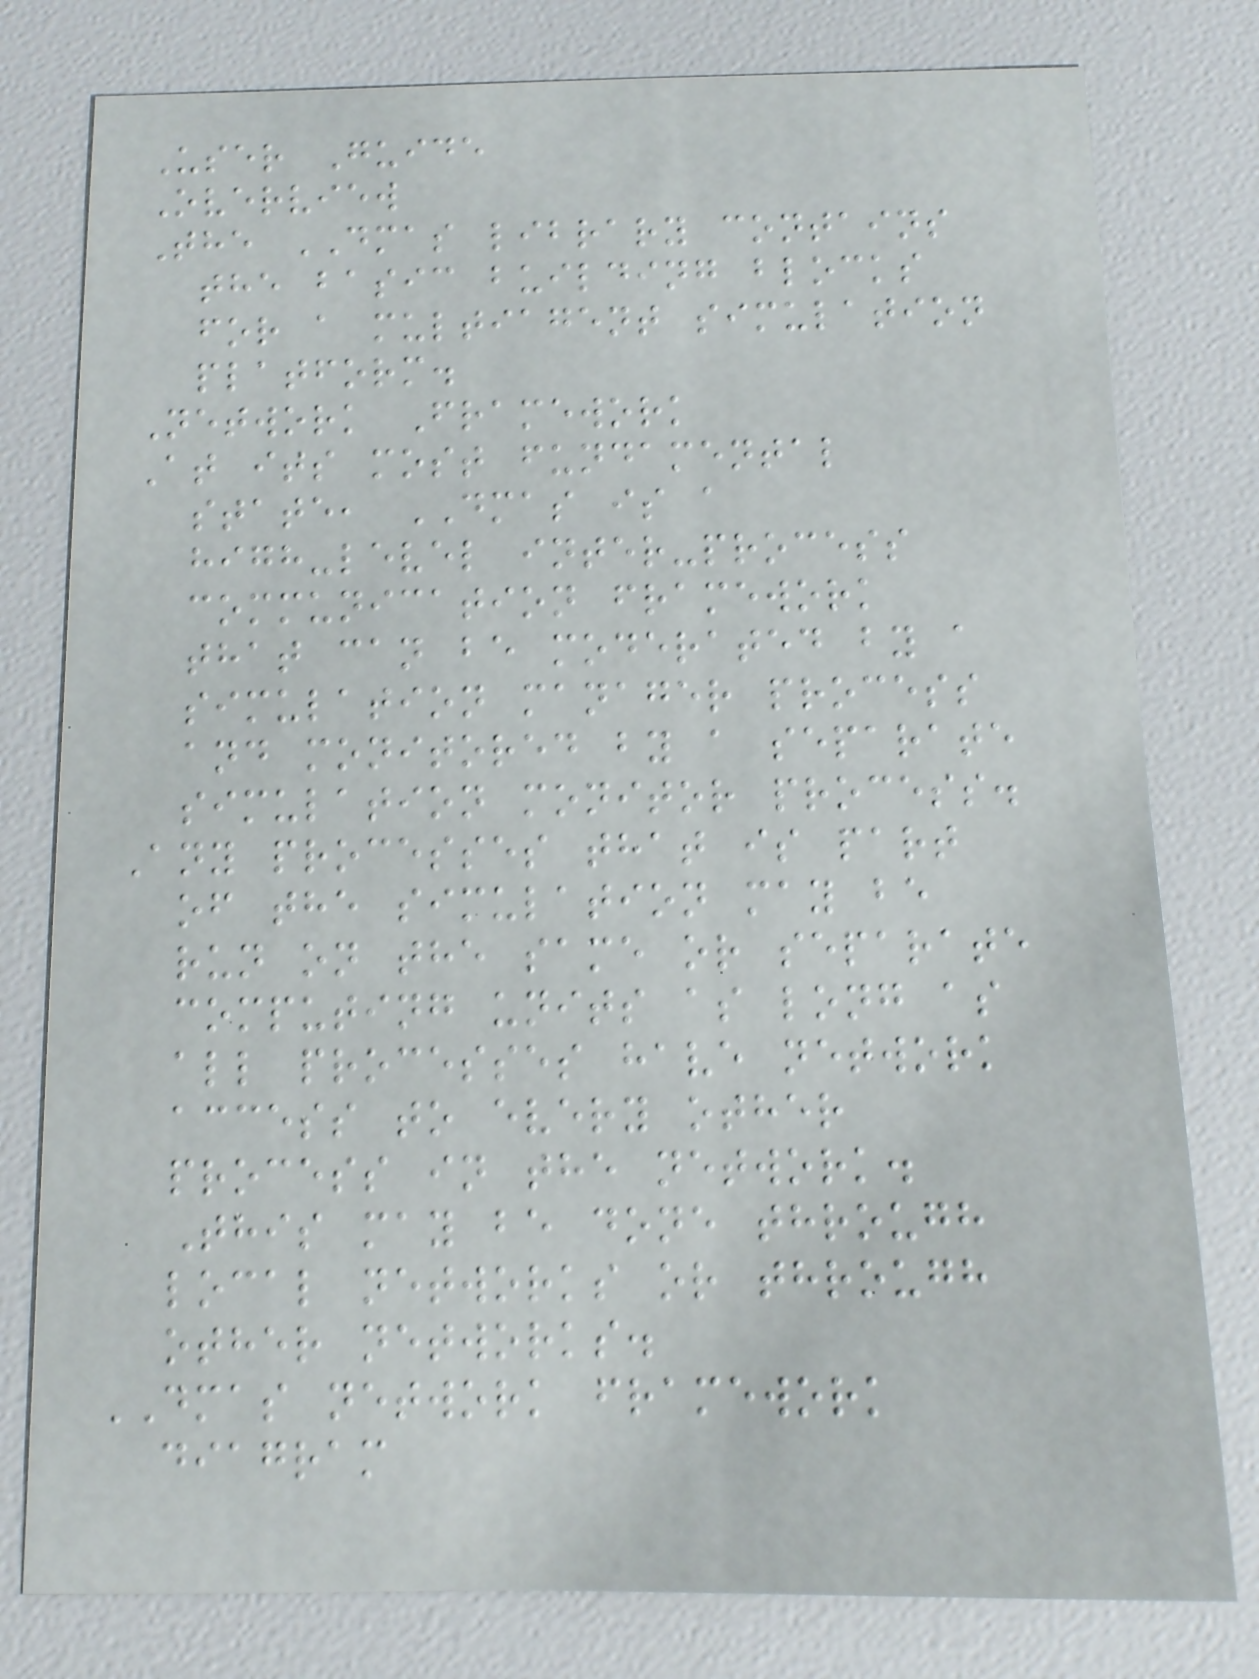User Guide
Overview
The DMAS library contains
the basic building blocks
for a multiagent simulation
platform.
Network Framework
At its most fundamental
state, DMAS is a
high-level inter-process
communication framework
that can be moderated by a
simulation manager process
and monitored by a separate
simulation monitor process.
Any processes that is part
of the simulation may be
run on the same or separate
computing units as long as
all processes have network
access to every other
process in the network.
This may be done through
local networks or through
other networks.
DMAS network framework
diagram
